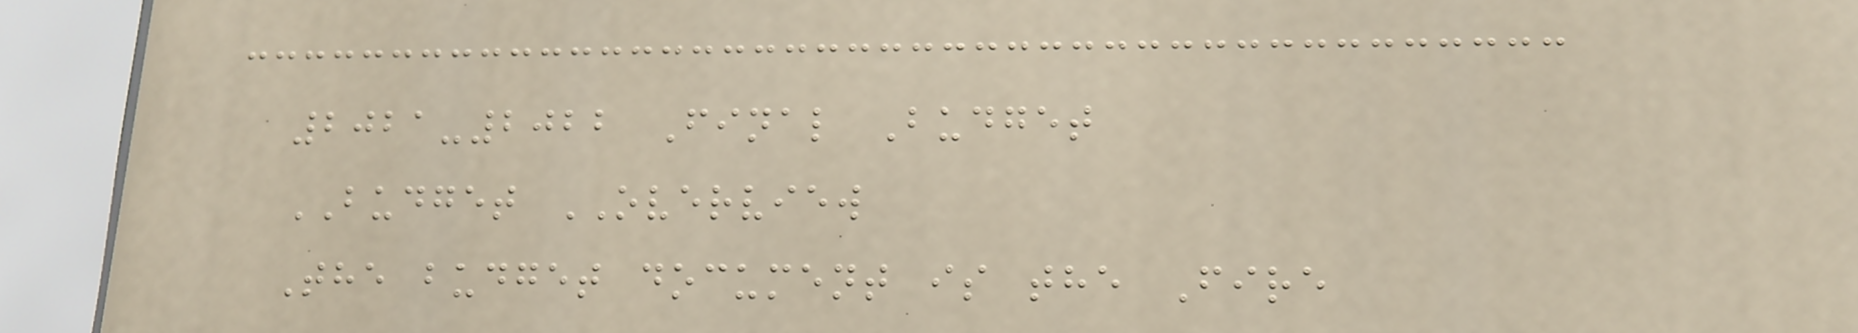2021-2022 Final Budget
BUDGET OVERVIEW
The budget document is the Fire
